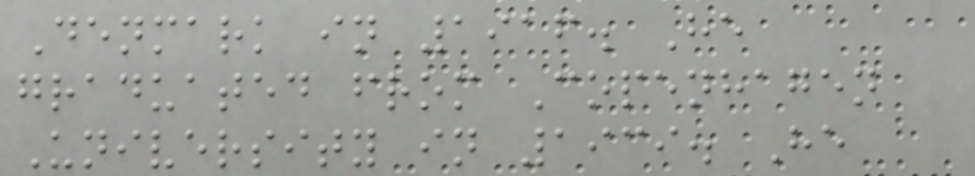Denmark in 1916. He
graduated from Copenhagen
University in 1939. He
